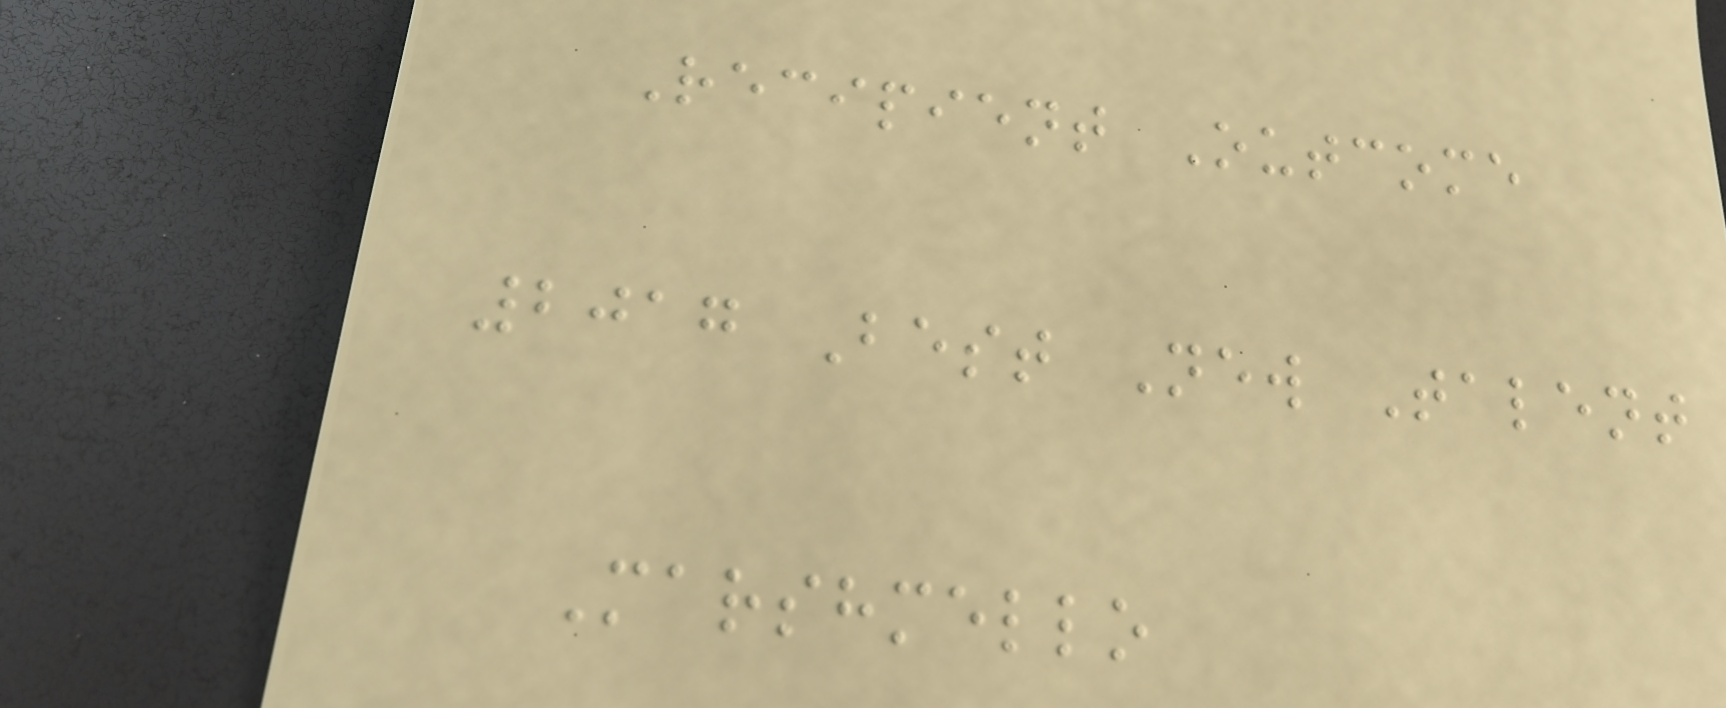Recipient Outcome
2017 Best New Talent
Marshmello
